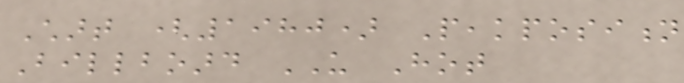Chart (1980) Peakposition
Billboard US Hot
